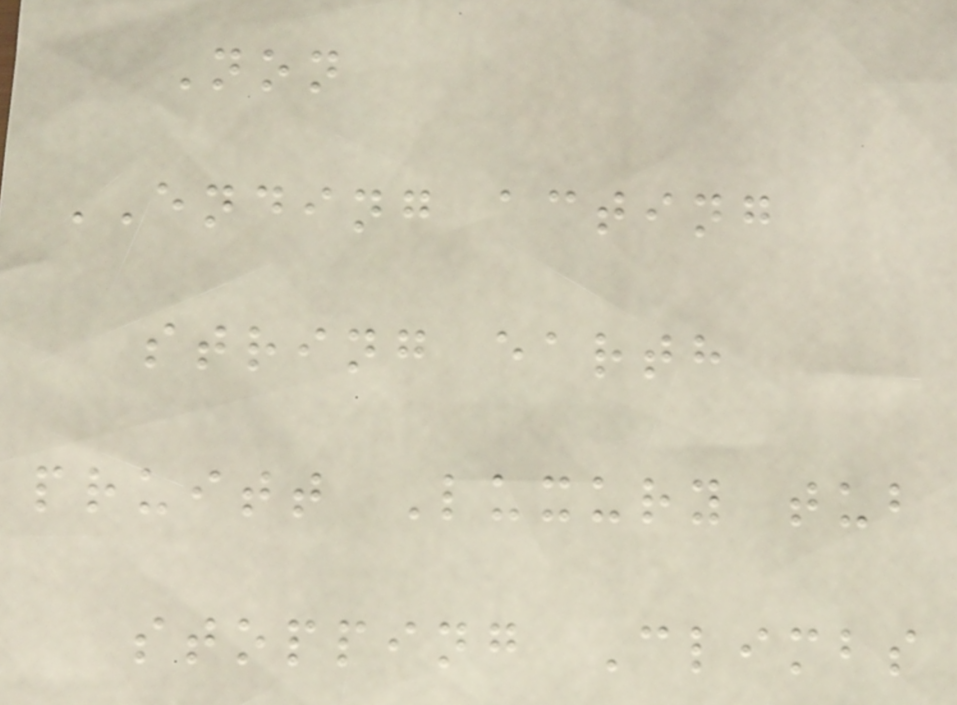Non
ENDING acting
string earth
pruitt Luxury tub
stopping Climbs
